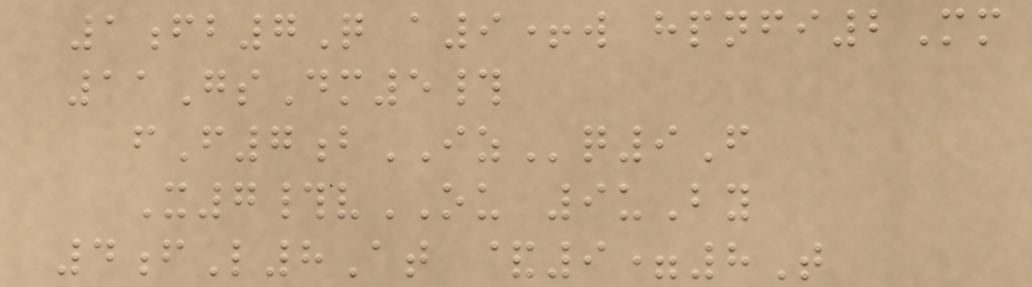1fb7Q a9+w hpnfi2Mm
11GsDm5#
fF7bIZq9F
X7#vOU 9uBy
4fL8At &9=8T
